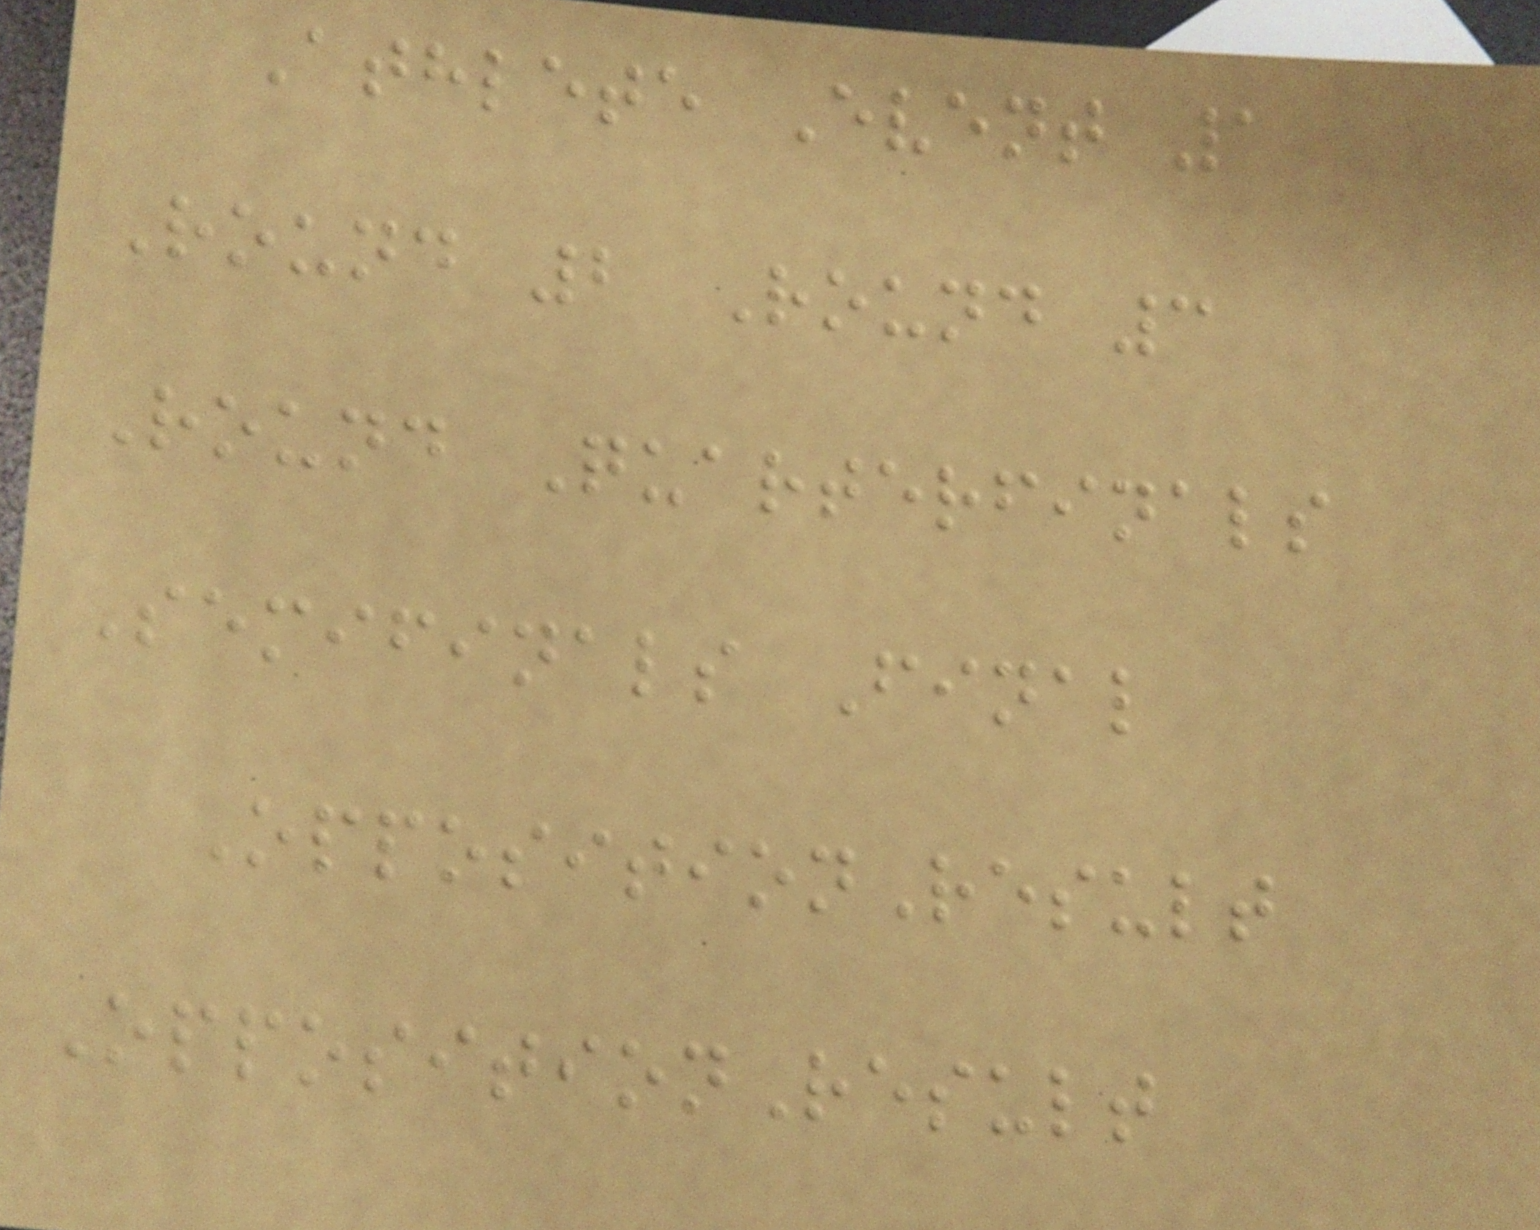Athlete Event 1
Round 2 Round 3
Round Quarterfinals
Semifinals Final
OppositionResult
OppositionResult
